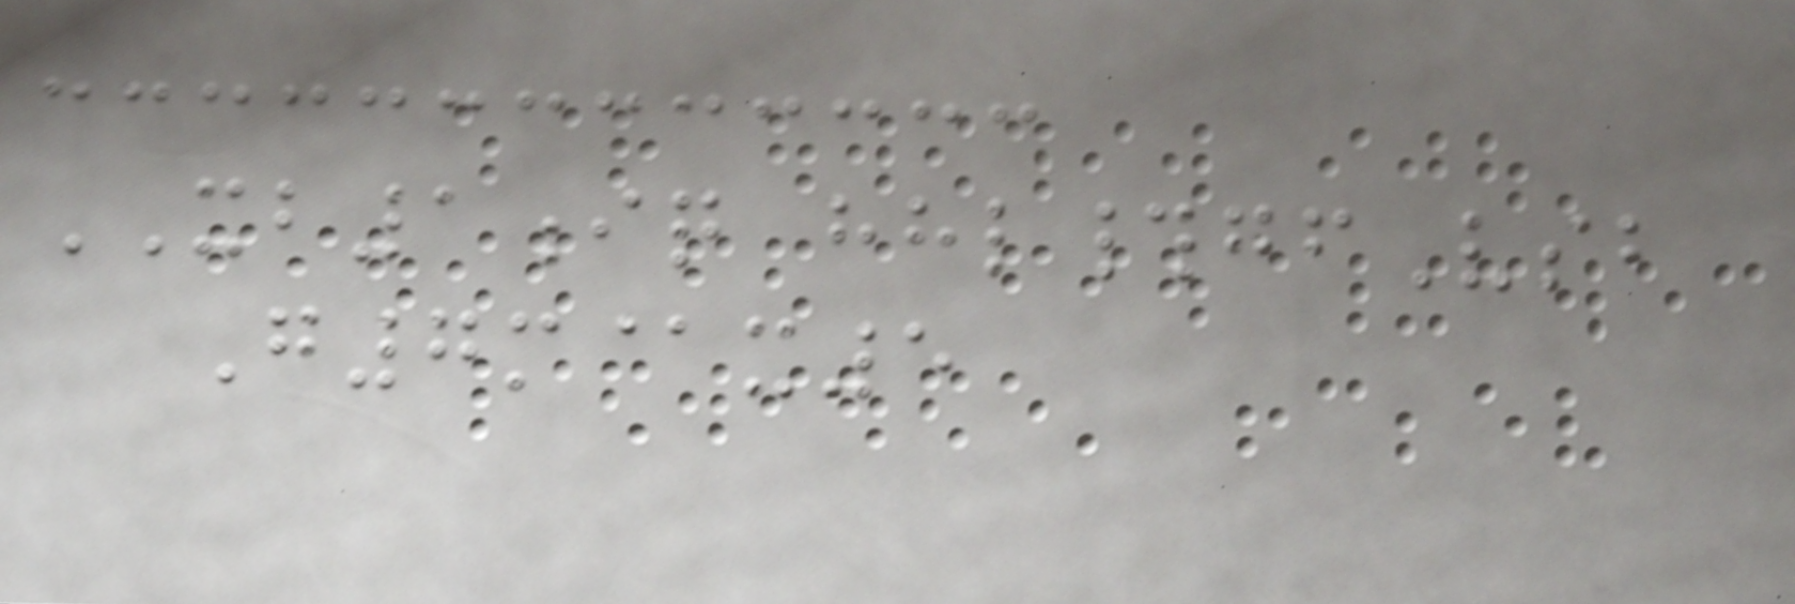XB1iq hhl#gfVsb
G7m@x5
